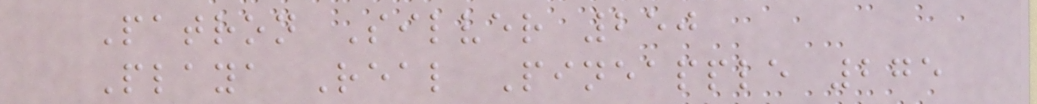Patron Silver 250
Playa Real Pineapple 275
